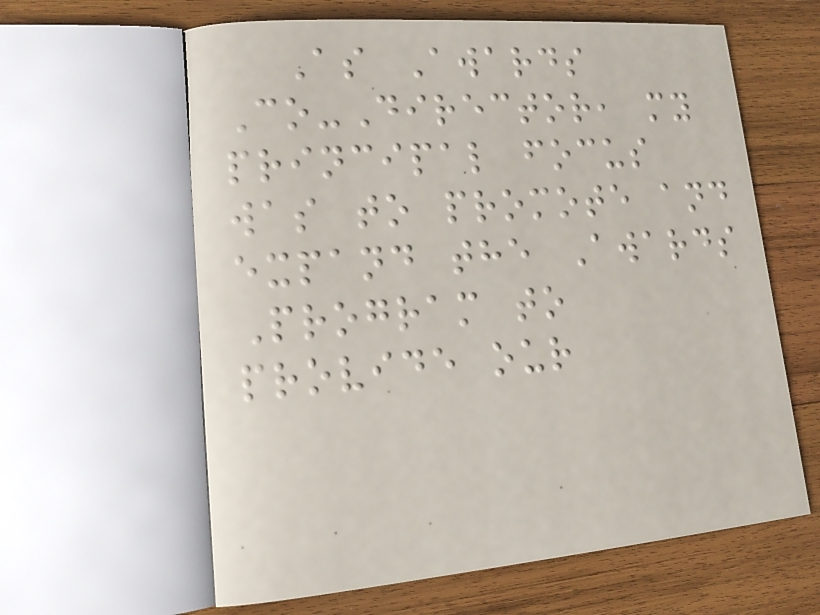As Awards
Co-Director, my
principal focus
was to promote and
expand the Awards
Program to
provide our
